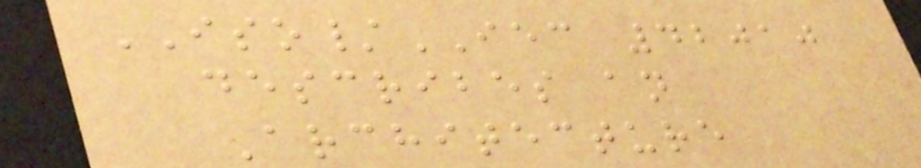ISO/IEC 42010
describes an
Architecture
